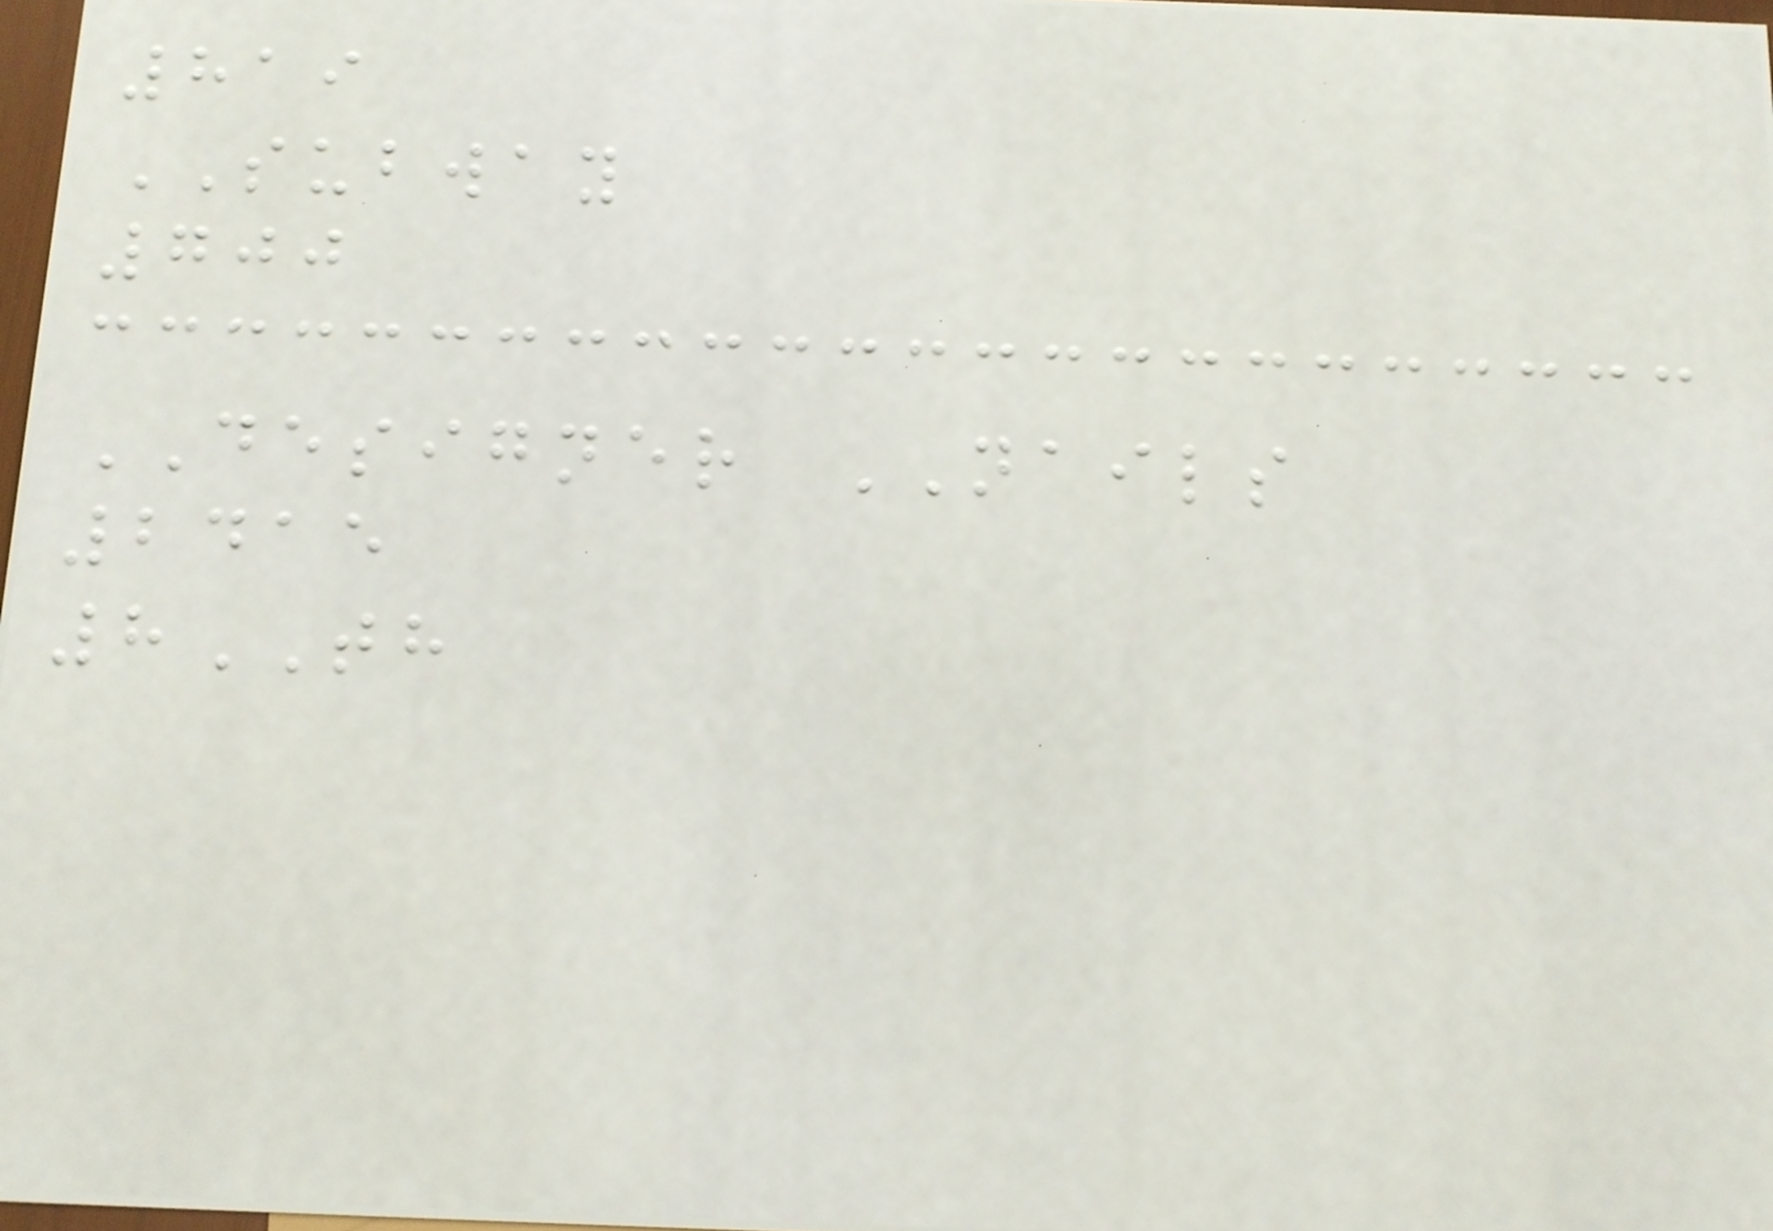819
SUBWAY
700
DESIGNER NAILS
2415
8TH
